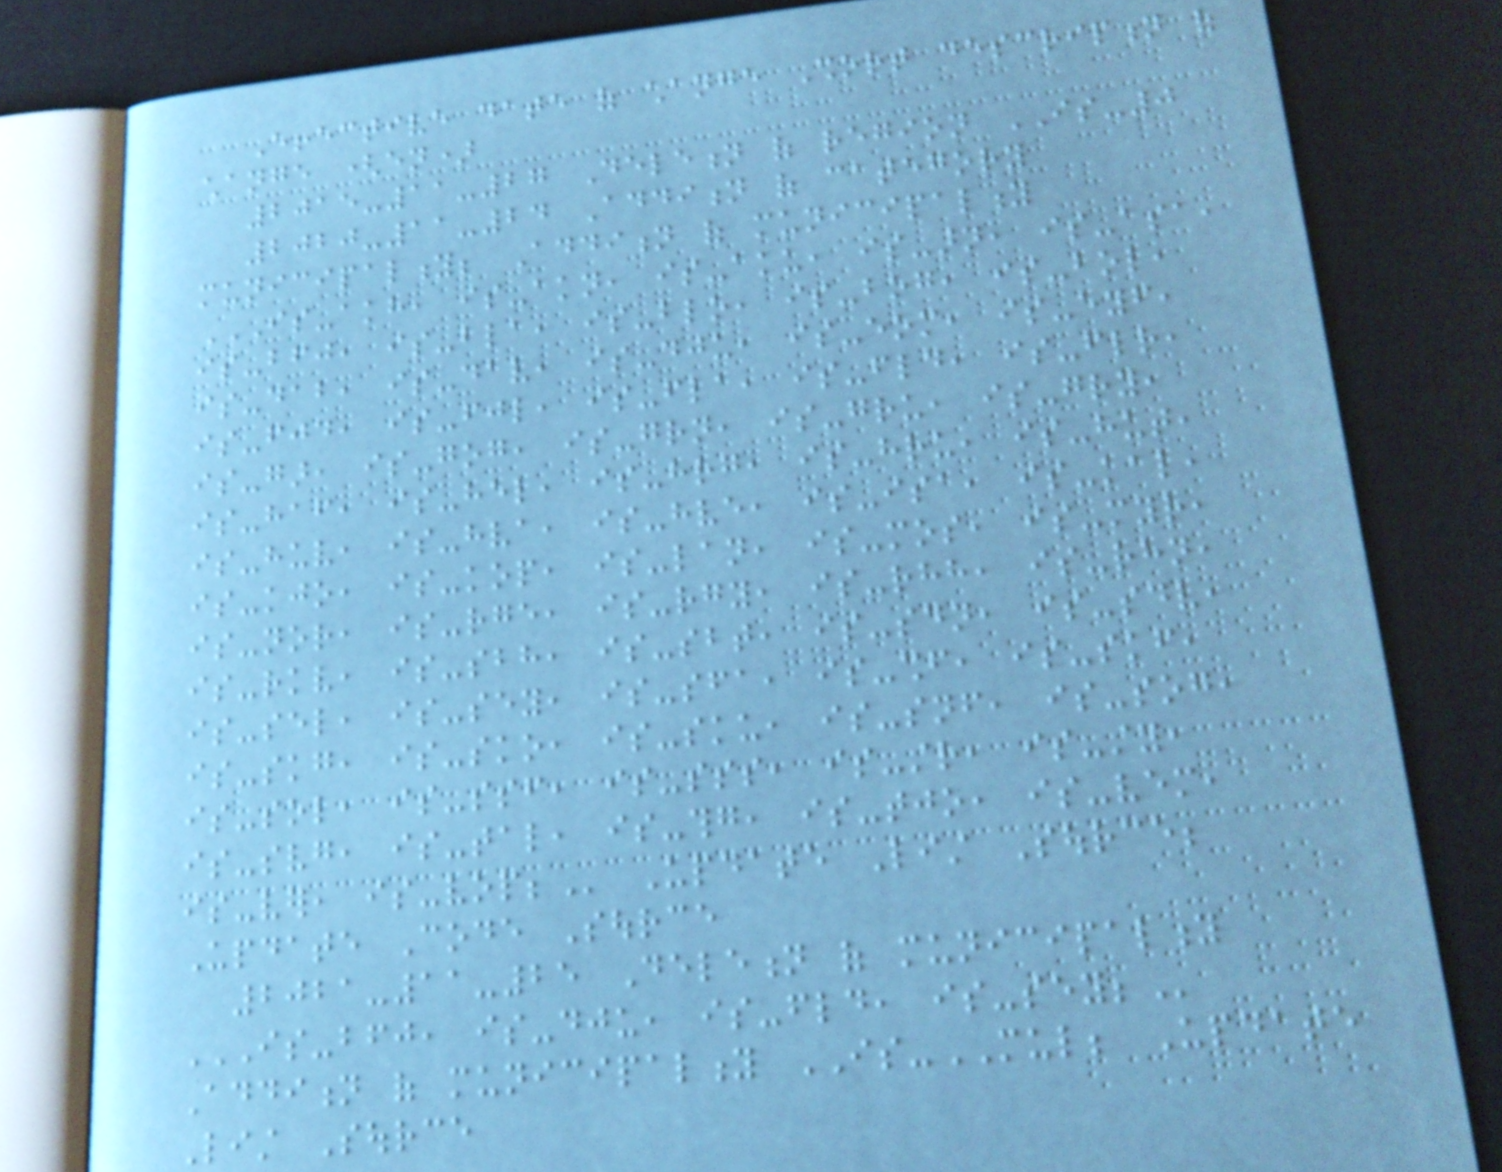Effective date of change Short description of
change (en)
2015-11-27 Deletion of region IS-0
2020-11-24 Addition of category
municipality; Addition of municipality
IS-AKH, IS-AKN, IS-AKU, IS-ARN, IS-ASA,
IS-BFJ, IS-BLA, IS-BLO, IS-BOG, IS-BOL,
IS-DAB, IS-DAV, IS-DJU, IS-EOM, IS-EYF,
IS-FJD, IS-FJL, IS-FLA, IS-FLD, IS-FLR,
IS-GAR, IS-GOG, IS-GRN, IS-GRU, IS-GRY,
IS-HAF, IS-HEL, IS-HRG, IS-HRU, IS-HUT,
IS-HUV, IS-HVA, IS-HVE, IS-ISA, IS-KAL,
IS-KJO, IS-KOP, IS-LAN, IS-MOS, IS-MYR,
IS-NOR, IS-RGE, IS-RGY, IS-RHH, IS-RHN,
IS-RKV, IS-SBH, IS-SBT, IS-SDN, IS-SDV,
IS-SEL, IS-SEY, IS-SFA, IS-SHF, IS-SKF,
IS-SKG, IS-SKO, IS-SKU, IS-SNF, IS-SOG,
IS-SOL, IS-SSF, IS-SSS, IS-STR, IS-STY,
IS-SVG, IS-TAL, IS-THG, IS-TJO, IS-VEM,
IS-VER, IS-VOP; Update List Source;
Update Code Source
2021-11-25 Deletion of municipality
IS-BFJ, IS-DJU, IS-FLD, IS-SEY;
Addition of municipality IS-MUL; Update
List Source
